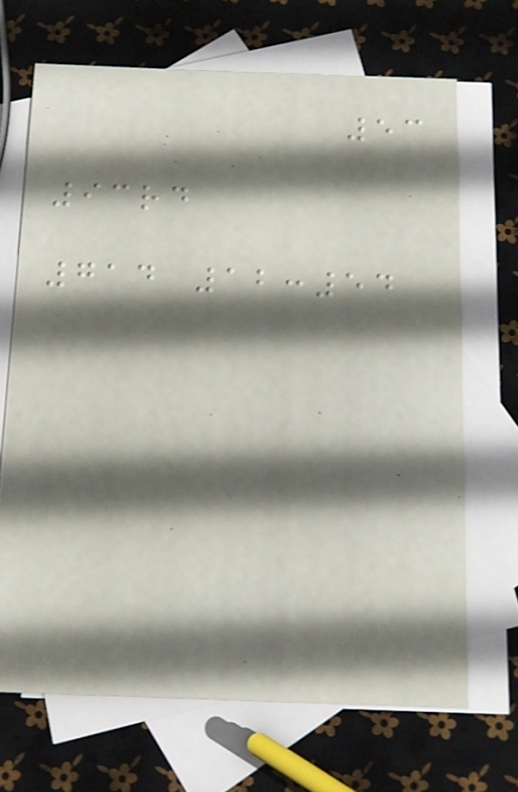53
93rd
714 12:54
